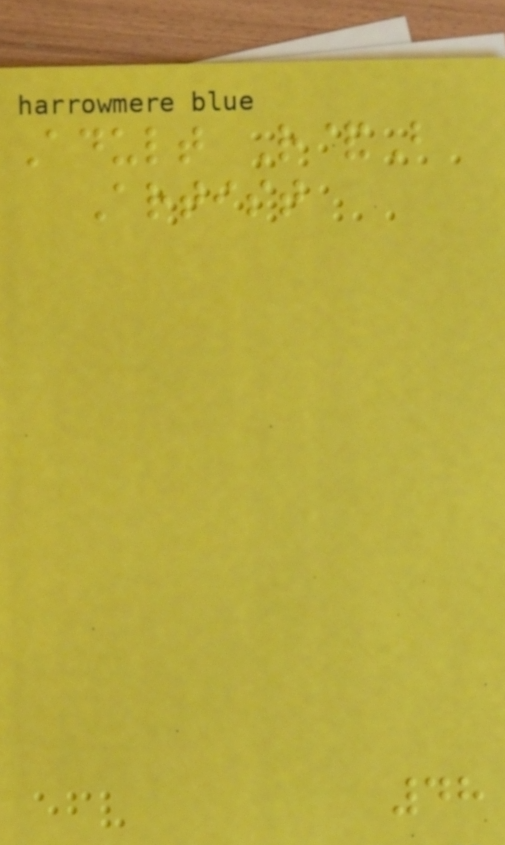Adult R&B
Artist
48
